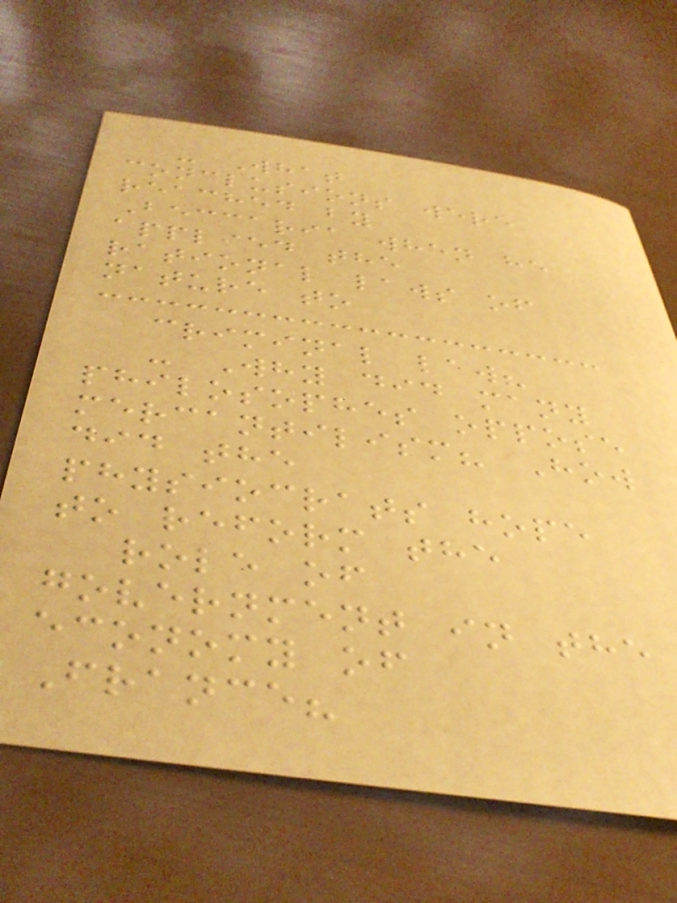- What
conclusions were
reached by
Beccaria when he
applied the
rational laws of
nature to
criminal law?
- Why did many
philosophes oppose
mercantilism? How
did the
physiocrats hope
to reform the
role of
government in the
economy of
France?
